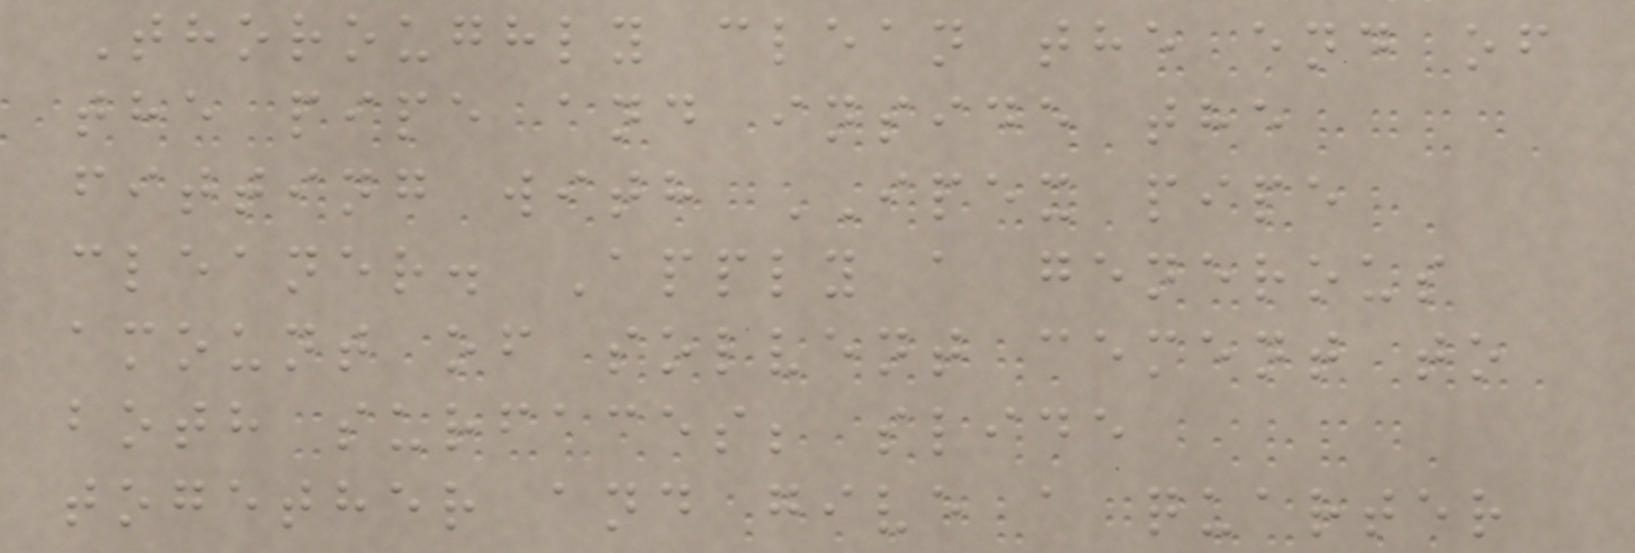Thoroughly clean the end of
the pipe and inside the
fitting with IPEX pipe
cleaner. Apply a generous
amount of solvent cement to
both surfaces; slide
together and give a quarter
